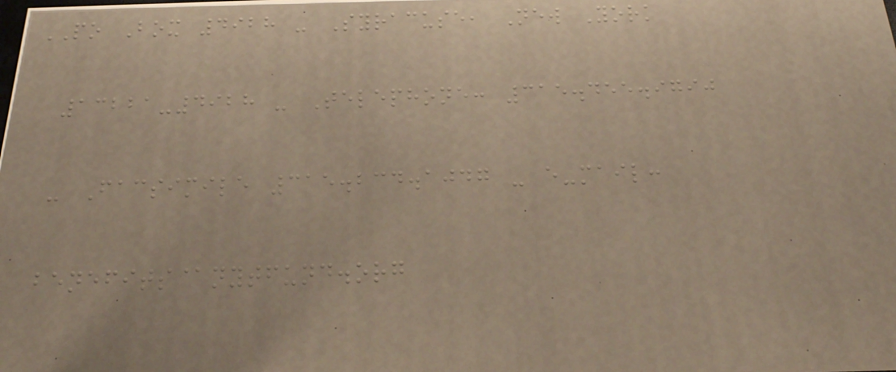PO Box 4928 - Syracuse, New York
13221-4928 - Telephone: 315.455.9790
- Facsimile 315.234.1047 - e-mail:
benefits@nytfund.org
